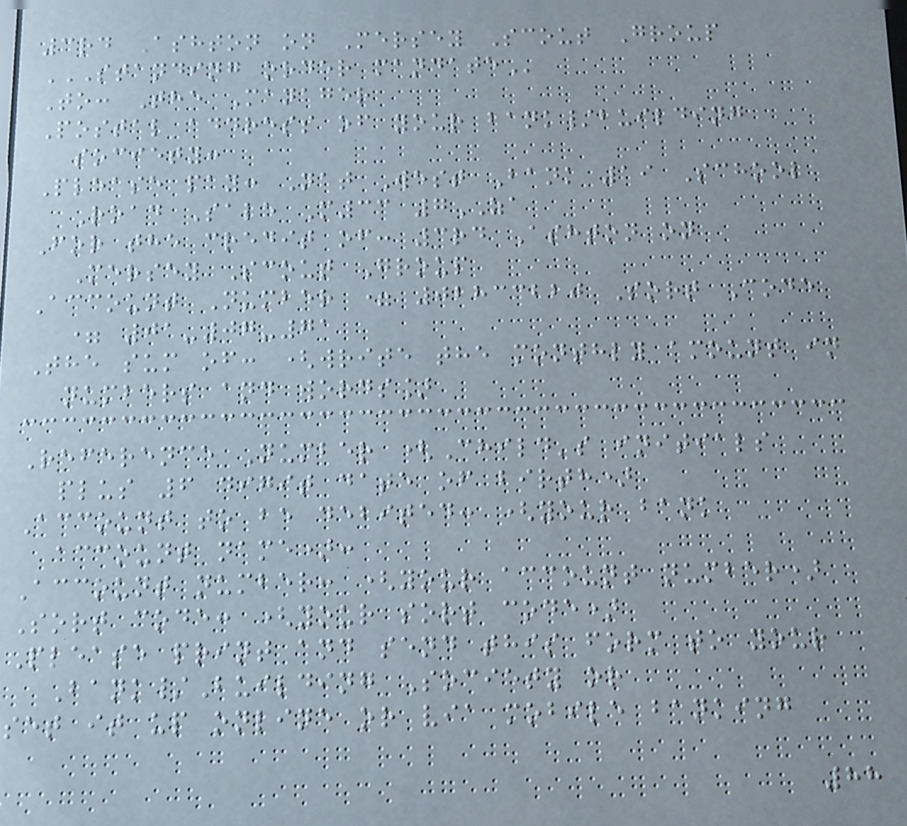3rd Ashton on Mersey Scout Group
STANDING ORDER MANDATE
To: The Manager
Postal address of your bank/building
society:
Please pay: Nat West Bank 19 School
Road Sale M33 7ZA
For the credit of: 3rd Ashton on
Mersey Scout Group
Account Number = 02833220 Sort Code
= 01-07-71
The sum of: (write the monthly amount in
numbers and words]
Reference Number (Child's initials
plus 6 digit date of birth)
Account to be debited: (your bank
account name):
Account number: (your account number)
Sort code: (your sort code)
Please print and send this form to your
Bank/Building Society or
set it up online or via mobile banking
88
